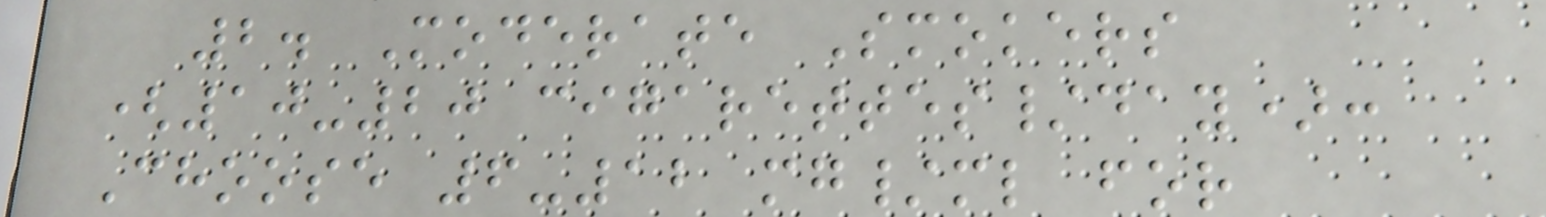2. Moderate Smokers
(10-20 cigarettes/day):
Choose 6-12 mg/ml for
